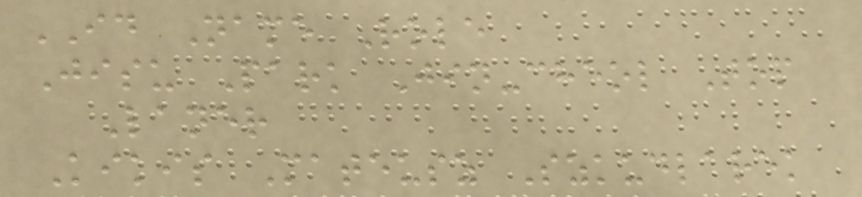ID Name Role
Jisu Park Jin-cheol Top
Laner
Kikis Mateusz Szkudlarek
